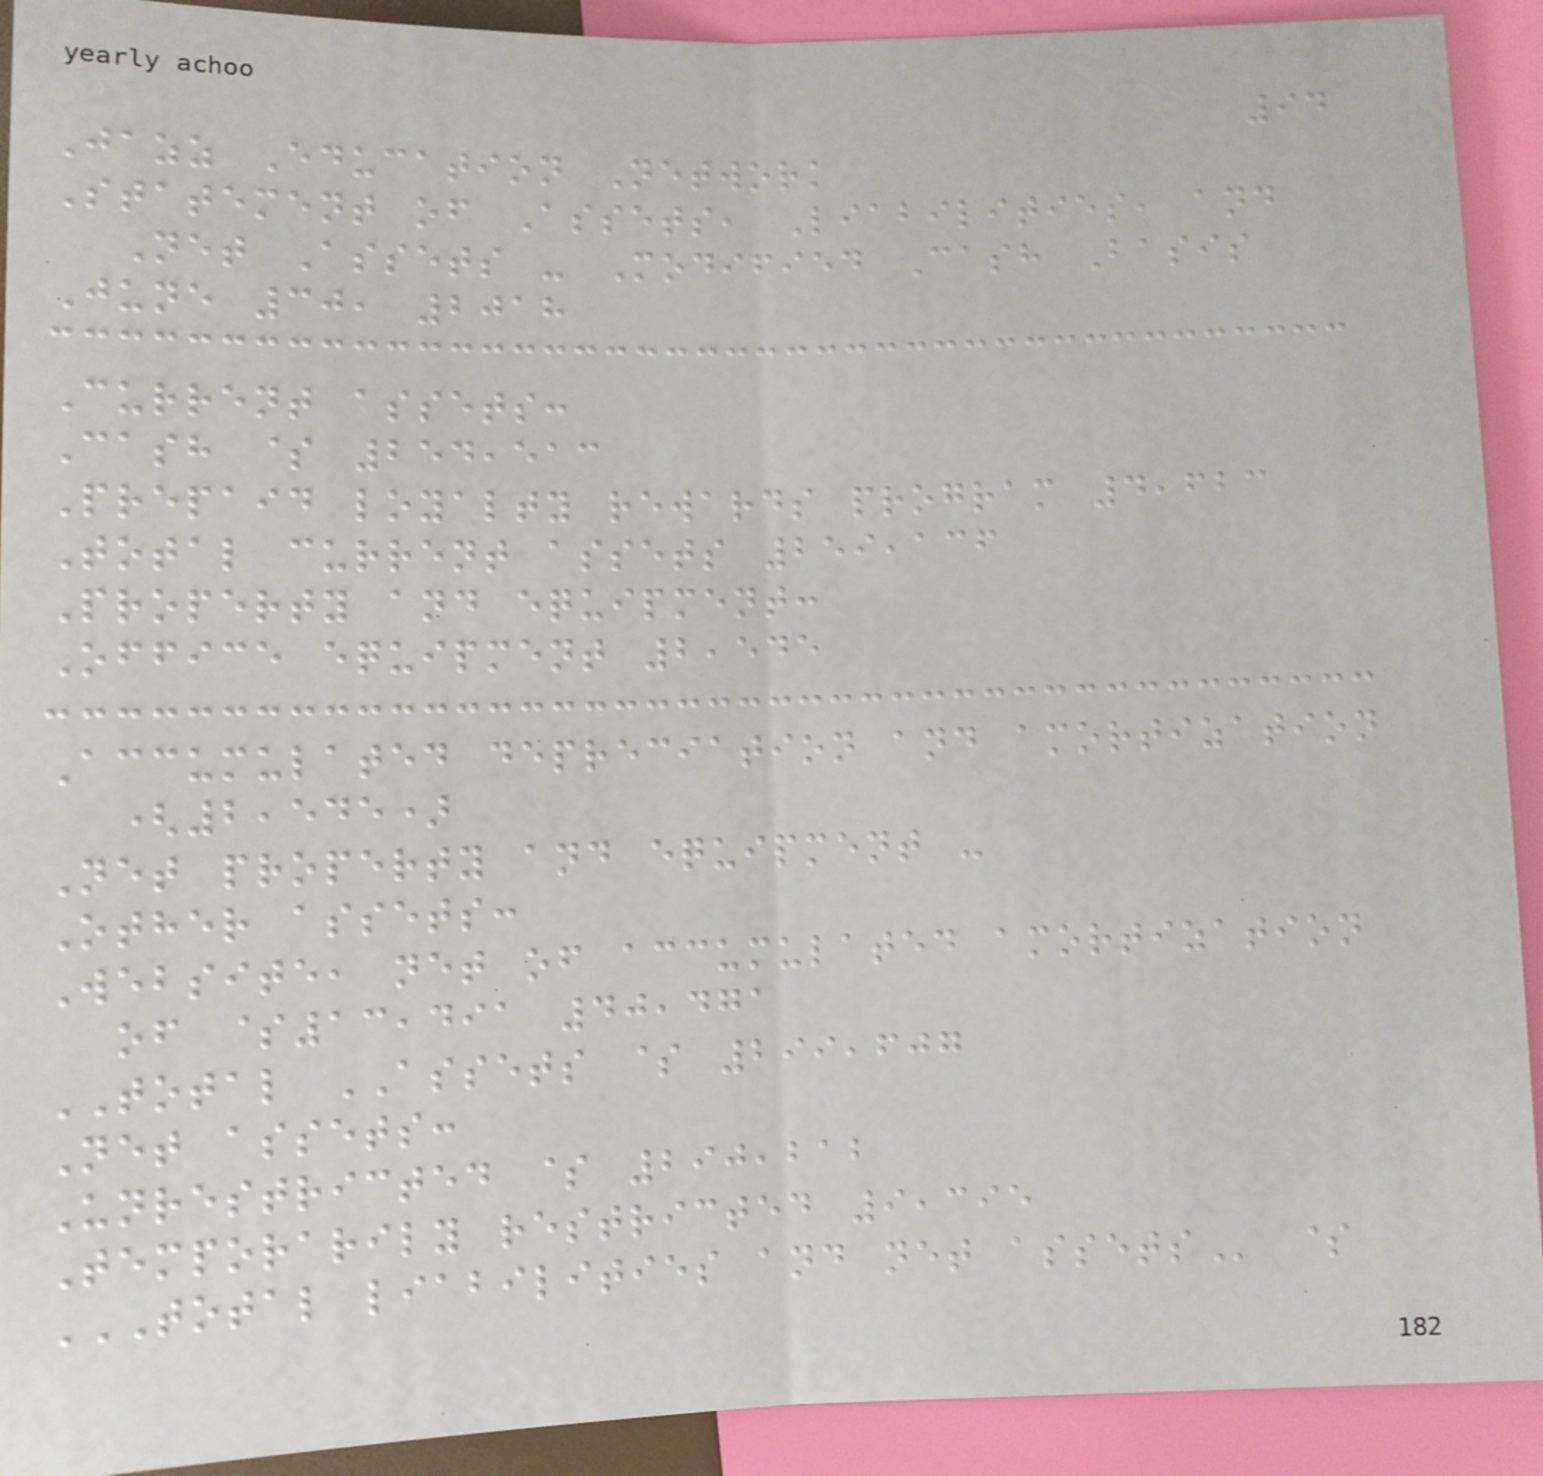94
Jazz Education Network
Statement of Assets, Liabilities, and
Net Assets - Modified Cash Basis
June 30, 2018
Current assets:
Cash $ 254,513
Prepaid loyalty rewards program 4,623
Total current assets 259,136
Property and equipment:
Office equipment 2,545
Accumulated depreciation and amortization
(2,545)
Net property and equipment -
Other assets:
Website, net of accumulated amortization
of $13,491 40,471
TOTAL ASSETS $ 299,607
Net assets:
Unrestricted $ 290,212
Temporarily restricted 9,395
TOTAL LIABILITIES AND NET ASSETS $
